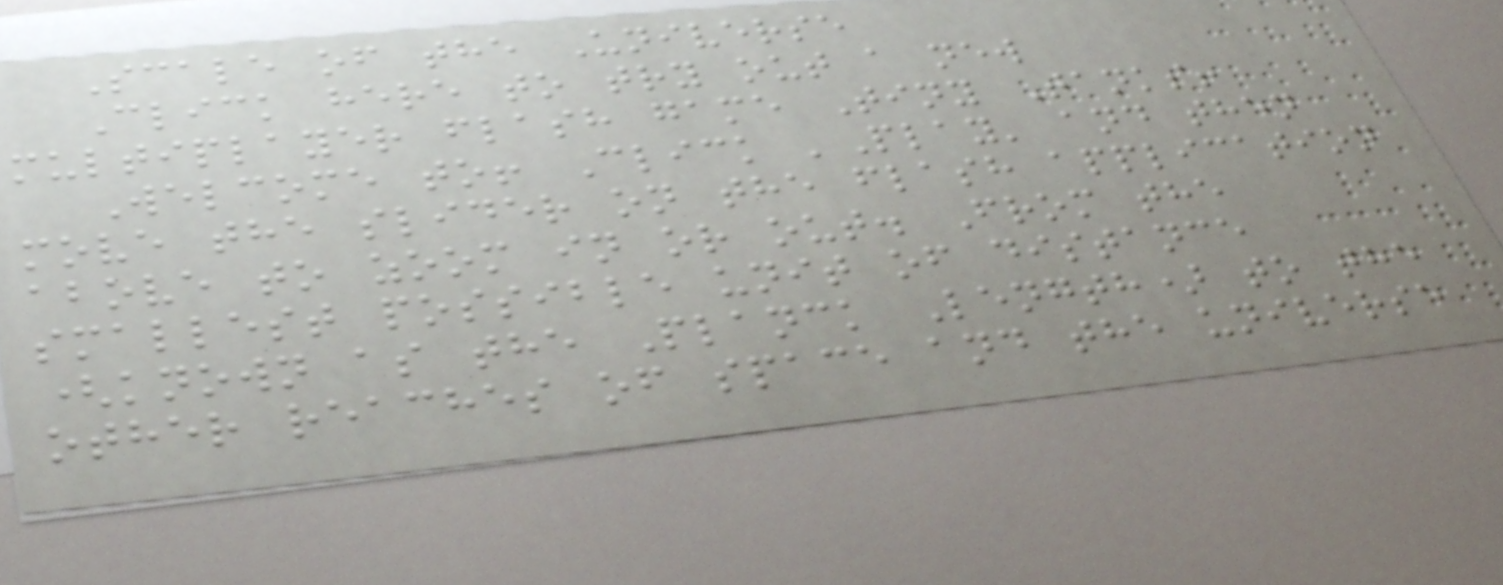Scale of the Universe
Click here to try out a new
multiplayer flash game Tiny Tanks!
Welcome to! Click 'Play' and then
move the slider on the flash application
above to zoom in or out. From the
smallest possible unit of distance
(known as the Planck Length) to the
other reaches of space and the universe
